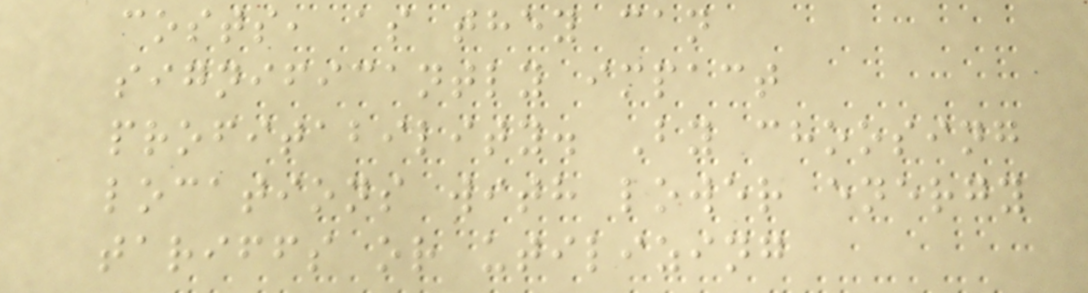costs, as they can
significantly impact
profitability. By choosing
locations with lower energy
tariffs or utilizing
